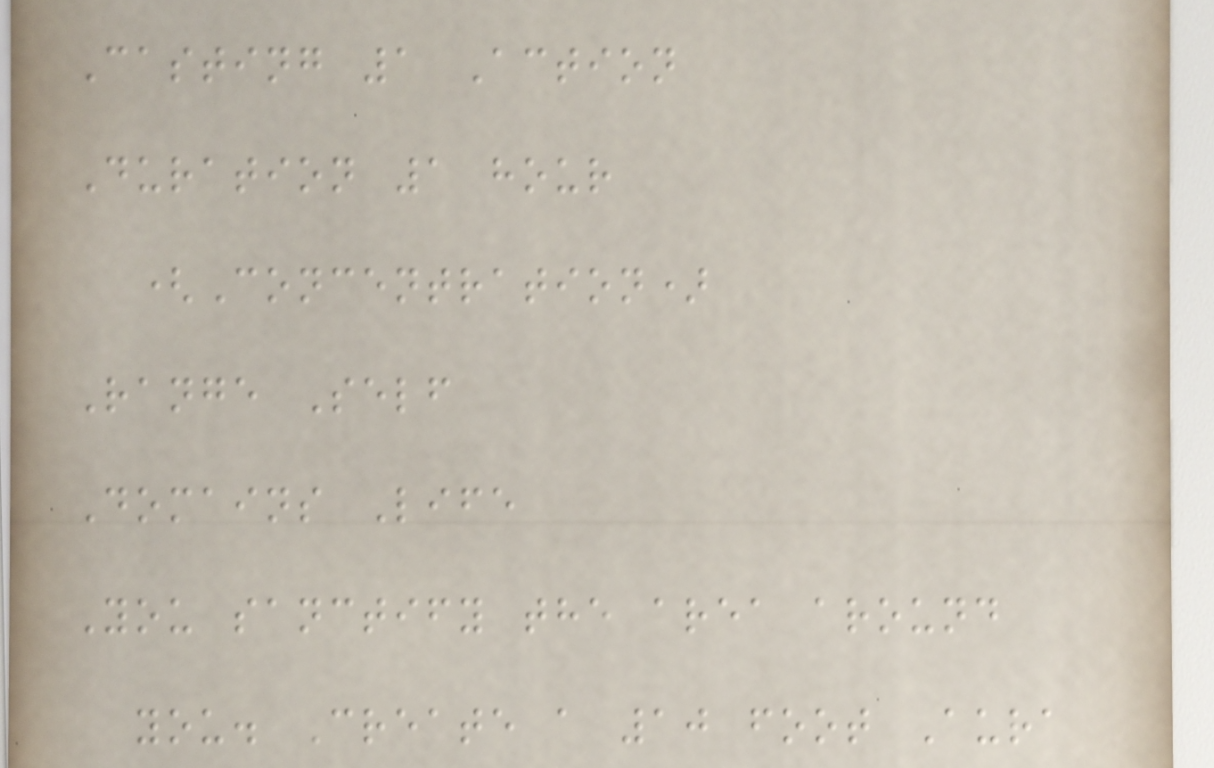Casting 1 Action
Duration 1 hour
(Concentration)
Range Self
Domains Life
You sanctify the area around
you. Create a 10 foot Aura
